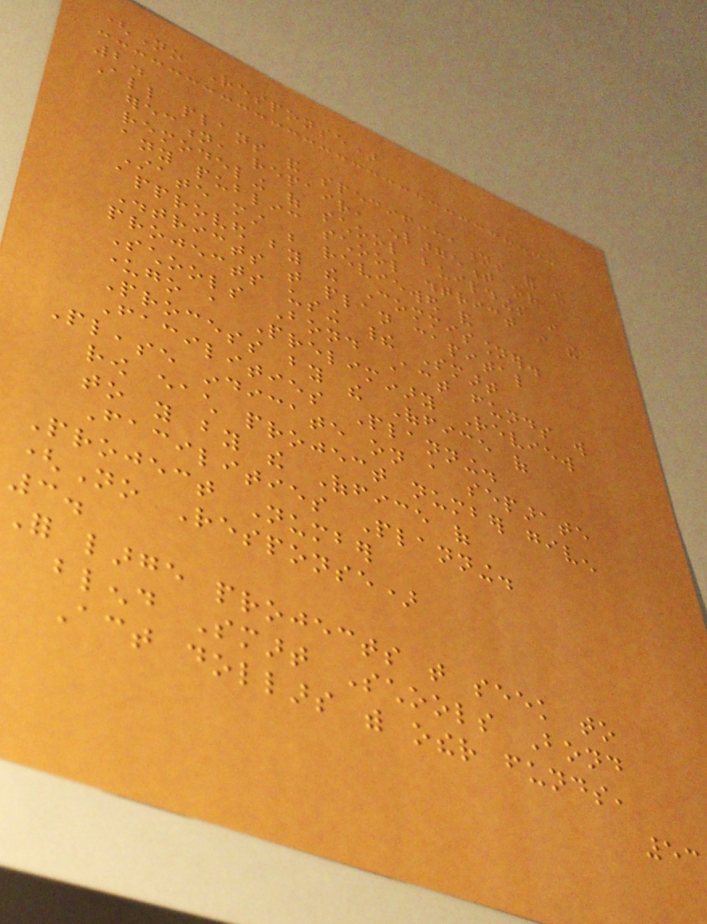(No Response)
2.
All plans and specifications for the
erection, repair, enlargement or
remodeling of school buildings in
any public school district in the
State must be reviewed and
approved by the Commissioner.
Districts that plan capital
projects using their Smart
Schools Bond Act funds will
undergo a Preliminary Review
Process by the Office of
Facilities Planning.
Please indicate on a separate
row each project number given
to you by the Office of
Facilities Planning.
Project Number
(No Response)
3.
For large projects that seek to
blend Smart Schools Bond
Act dollars with other funds,
53
